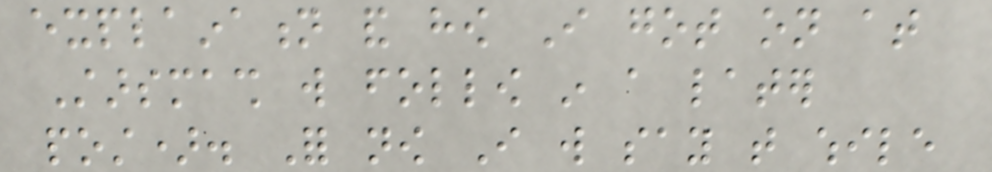explaination and how I got on at
Starsmash will follow in a later
post). For now I will say that while
